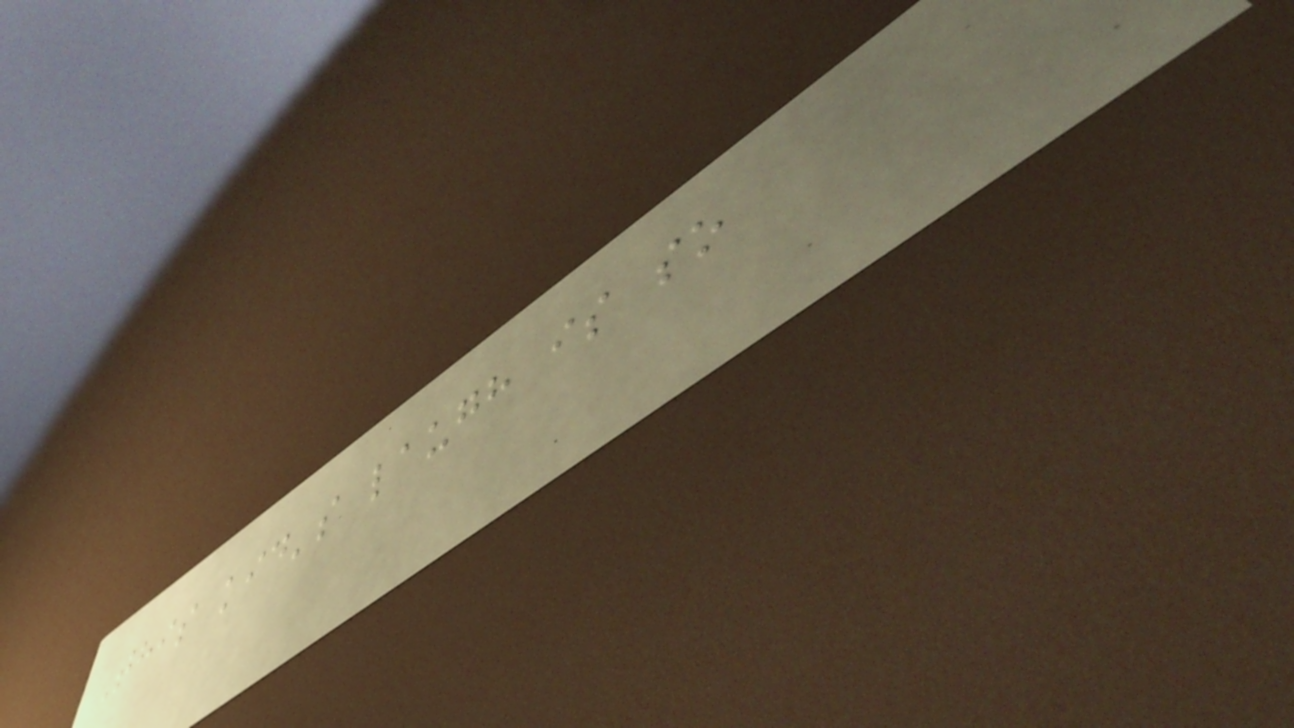This kid's laugh is so
